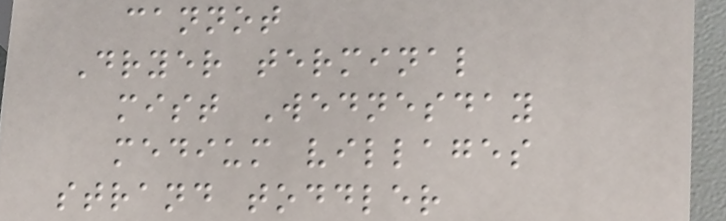cannot
Dryer terminal
mist Wednesday
medium villages
strand toddler
